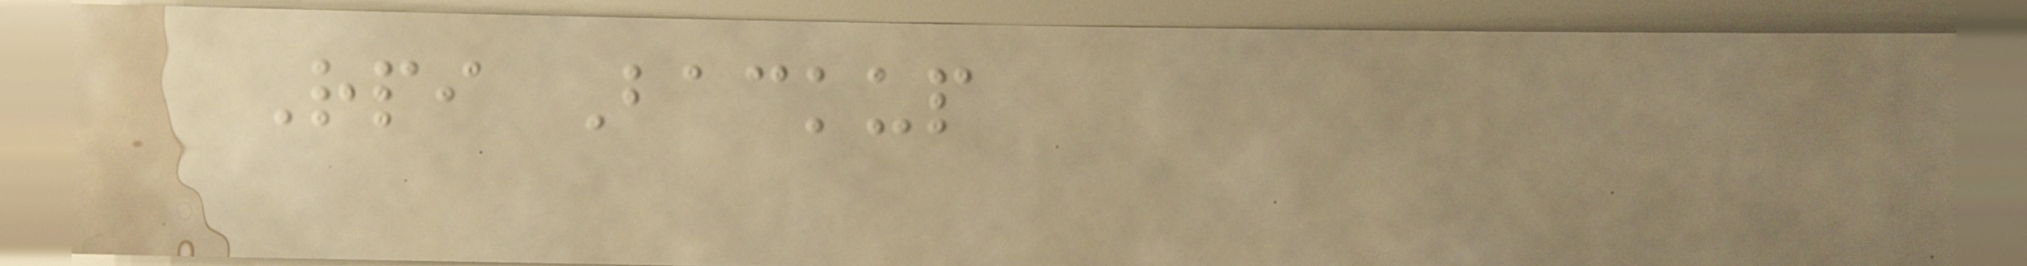Rpi Backup
